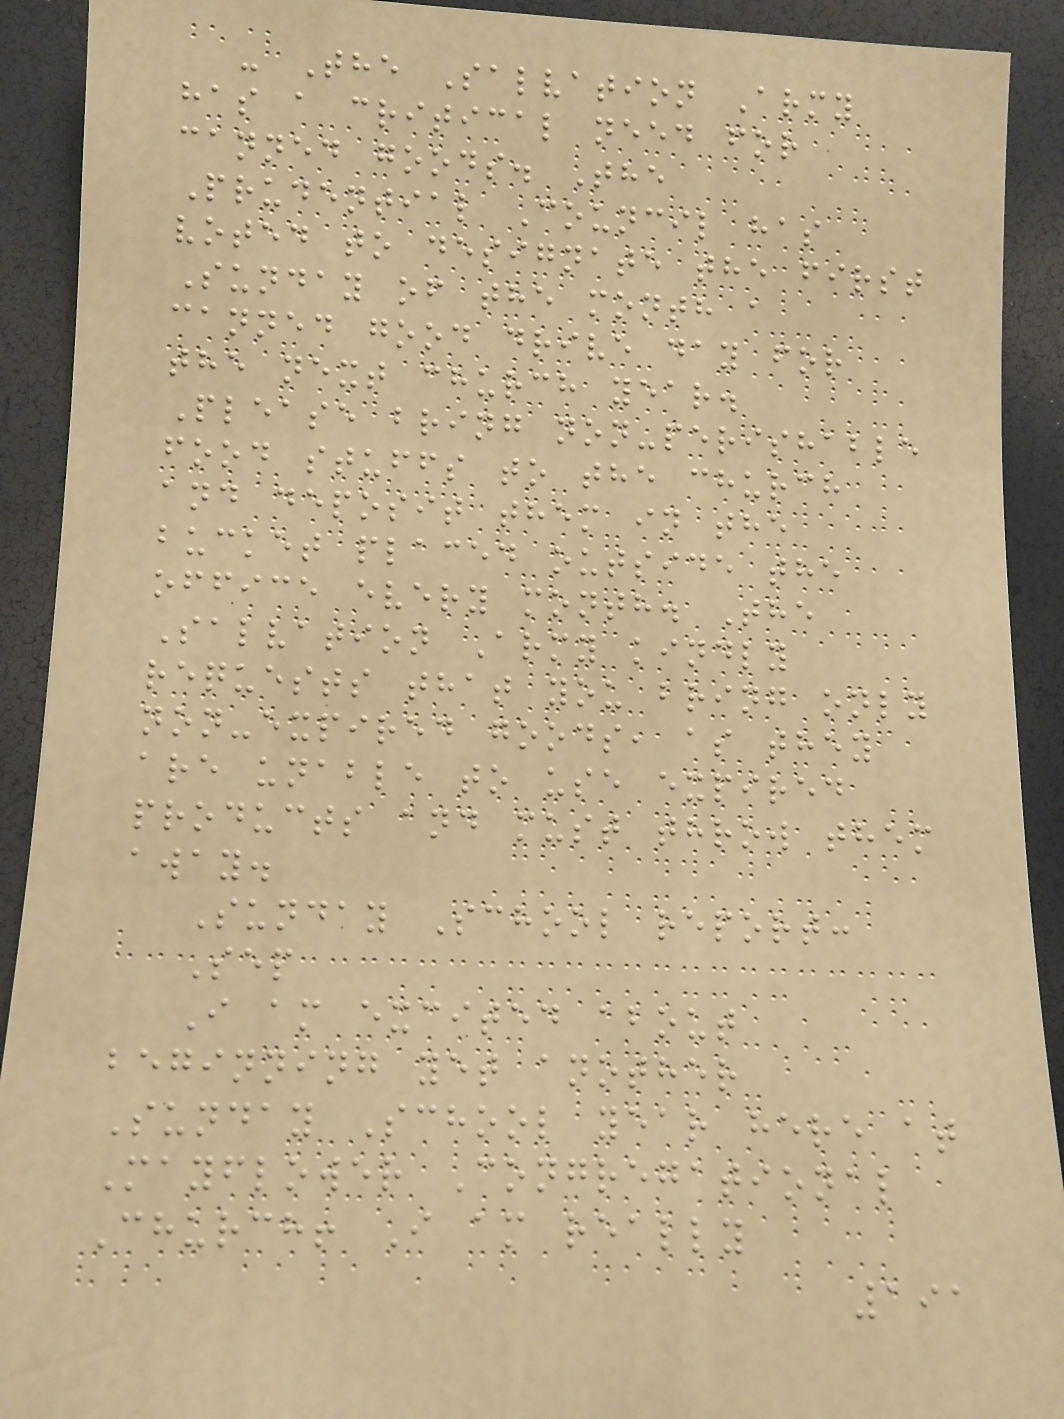- The Salvation Army
has a critical need for
canned goods. The
Prudential Council has
voted to designate the first
Sunday of the month a
canned good drive day for
the next church year.
Please bring non-perishable
food stuffs to the church
and deposit them in the
bucket placed outside the
office every month. The
Salvation Army kindly
requests that you bring only
non-expired goods, as they
are unable to use expired
products and must throw them
away.
Sunday School report:
Sep
I am excited about
beginning yet another
Sunday School year here at
Mayflower Congregational
Church! I am really
191
